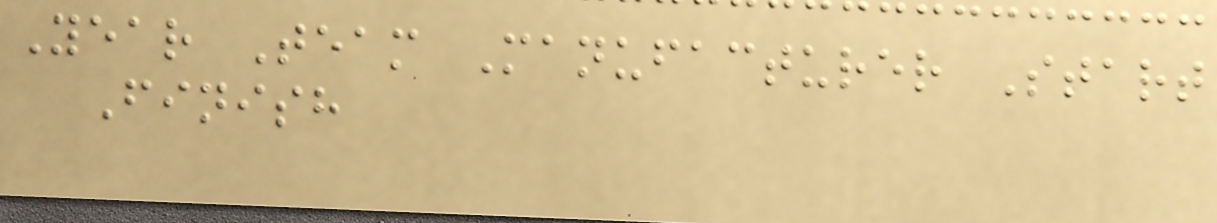Year Team Manufacturer Start
Finish
